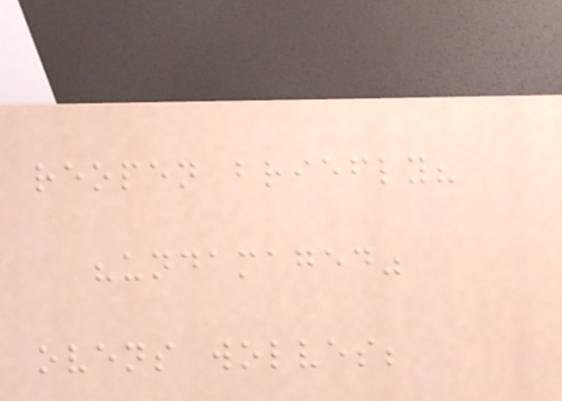reopen briefly?
"undamaged"
ovens wolves;
